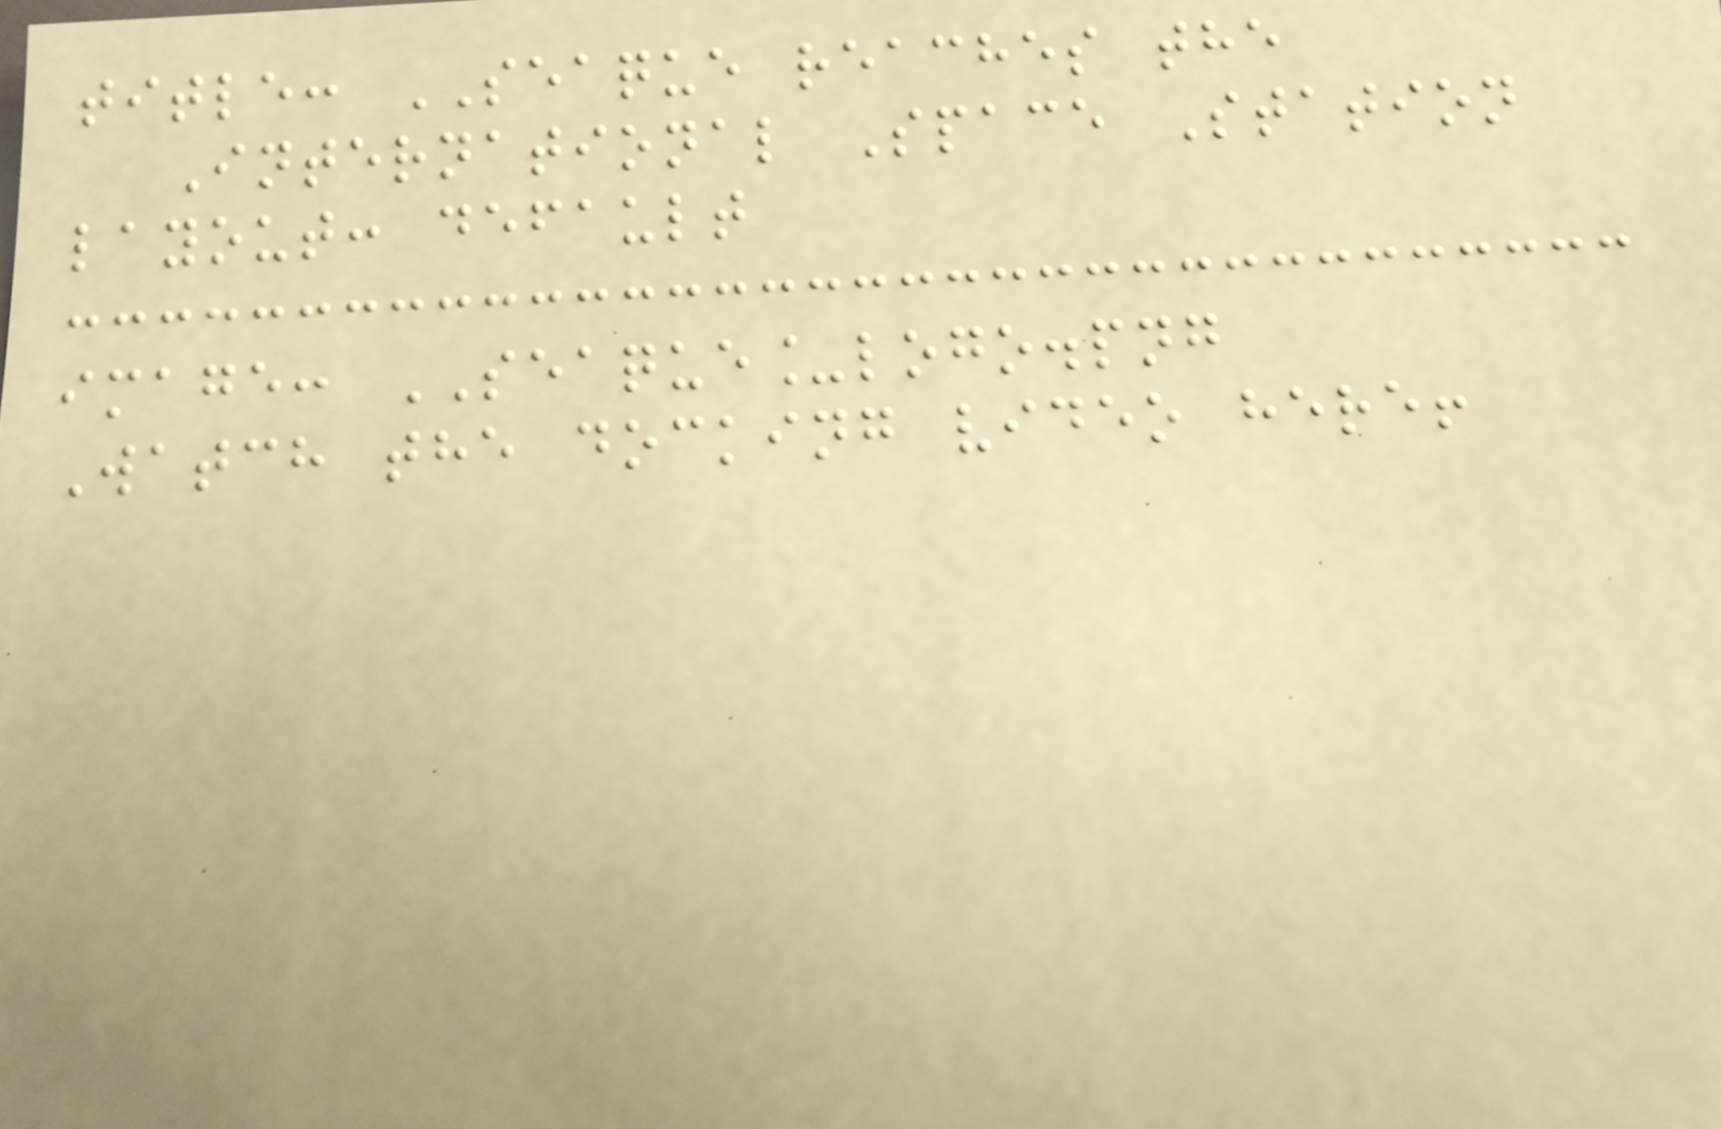title: SEAQUE reaches the
International Space Station
layout: default
image: SEAQUE_logo.png
Watch the docking video here!
